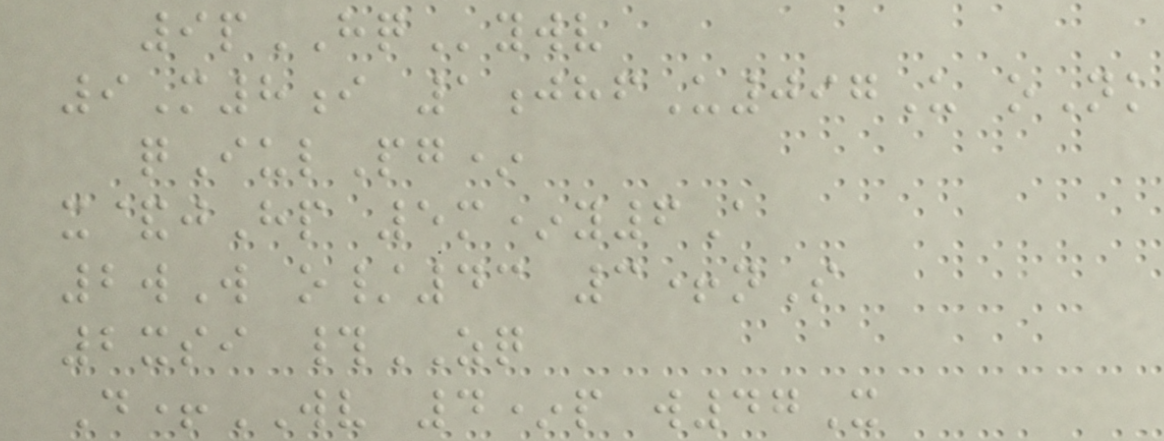9pHQywv
9M8i 1jhfU097U oNk
qIulPg*
x&jHp 5m*y6A
2wW o/43 3+nS
2xsi #ZQ
D+WV 4*p w47X
